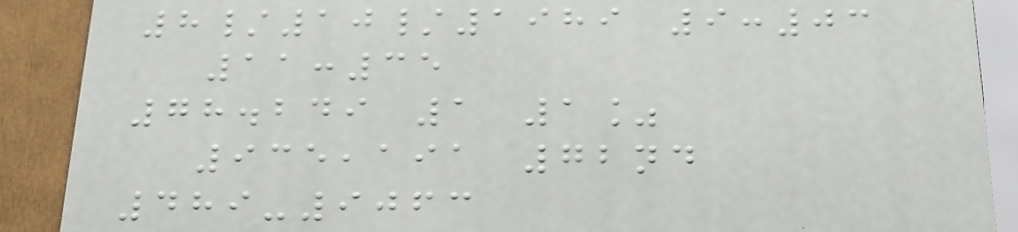8/10/1989 9:03
11:35
78.249 1 1%
935,191 72nd
489-9063
